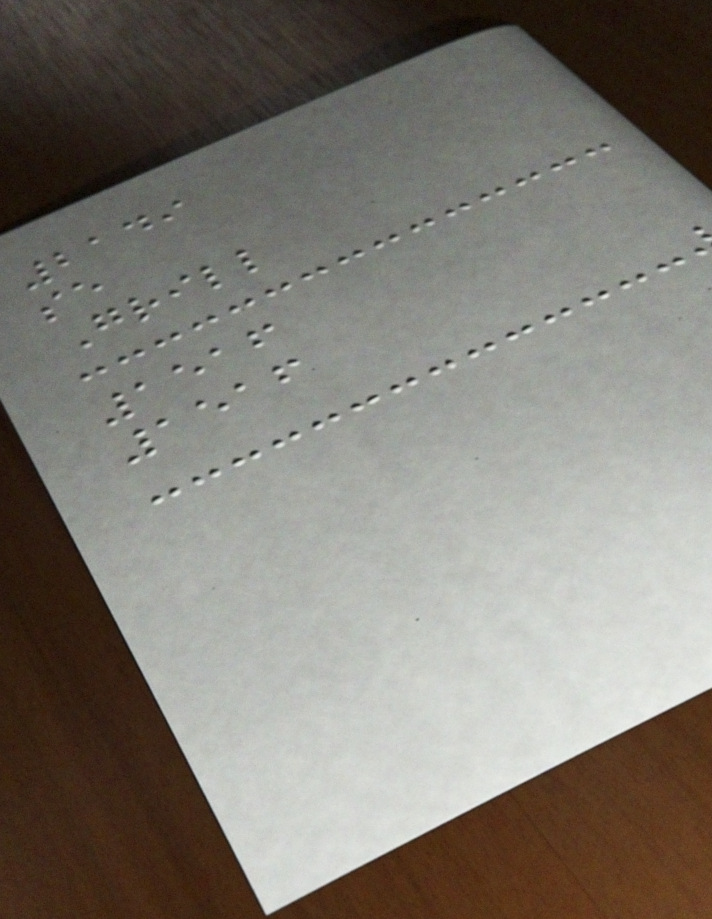2149
se
Grill
1516
1516
